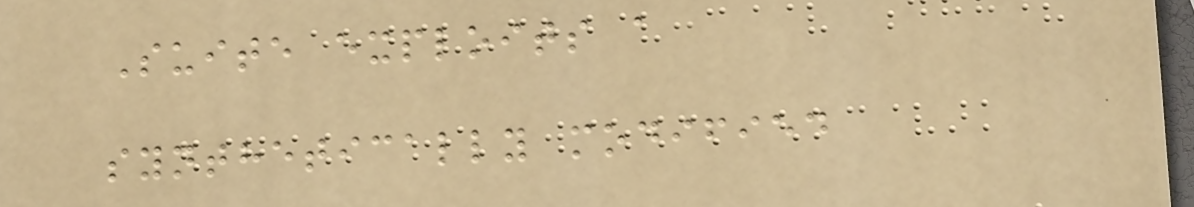Suite exploits a
synthetically modified
